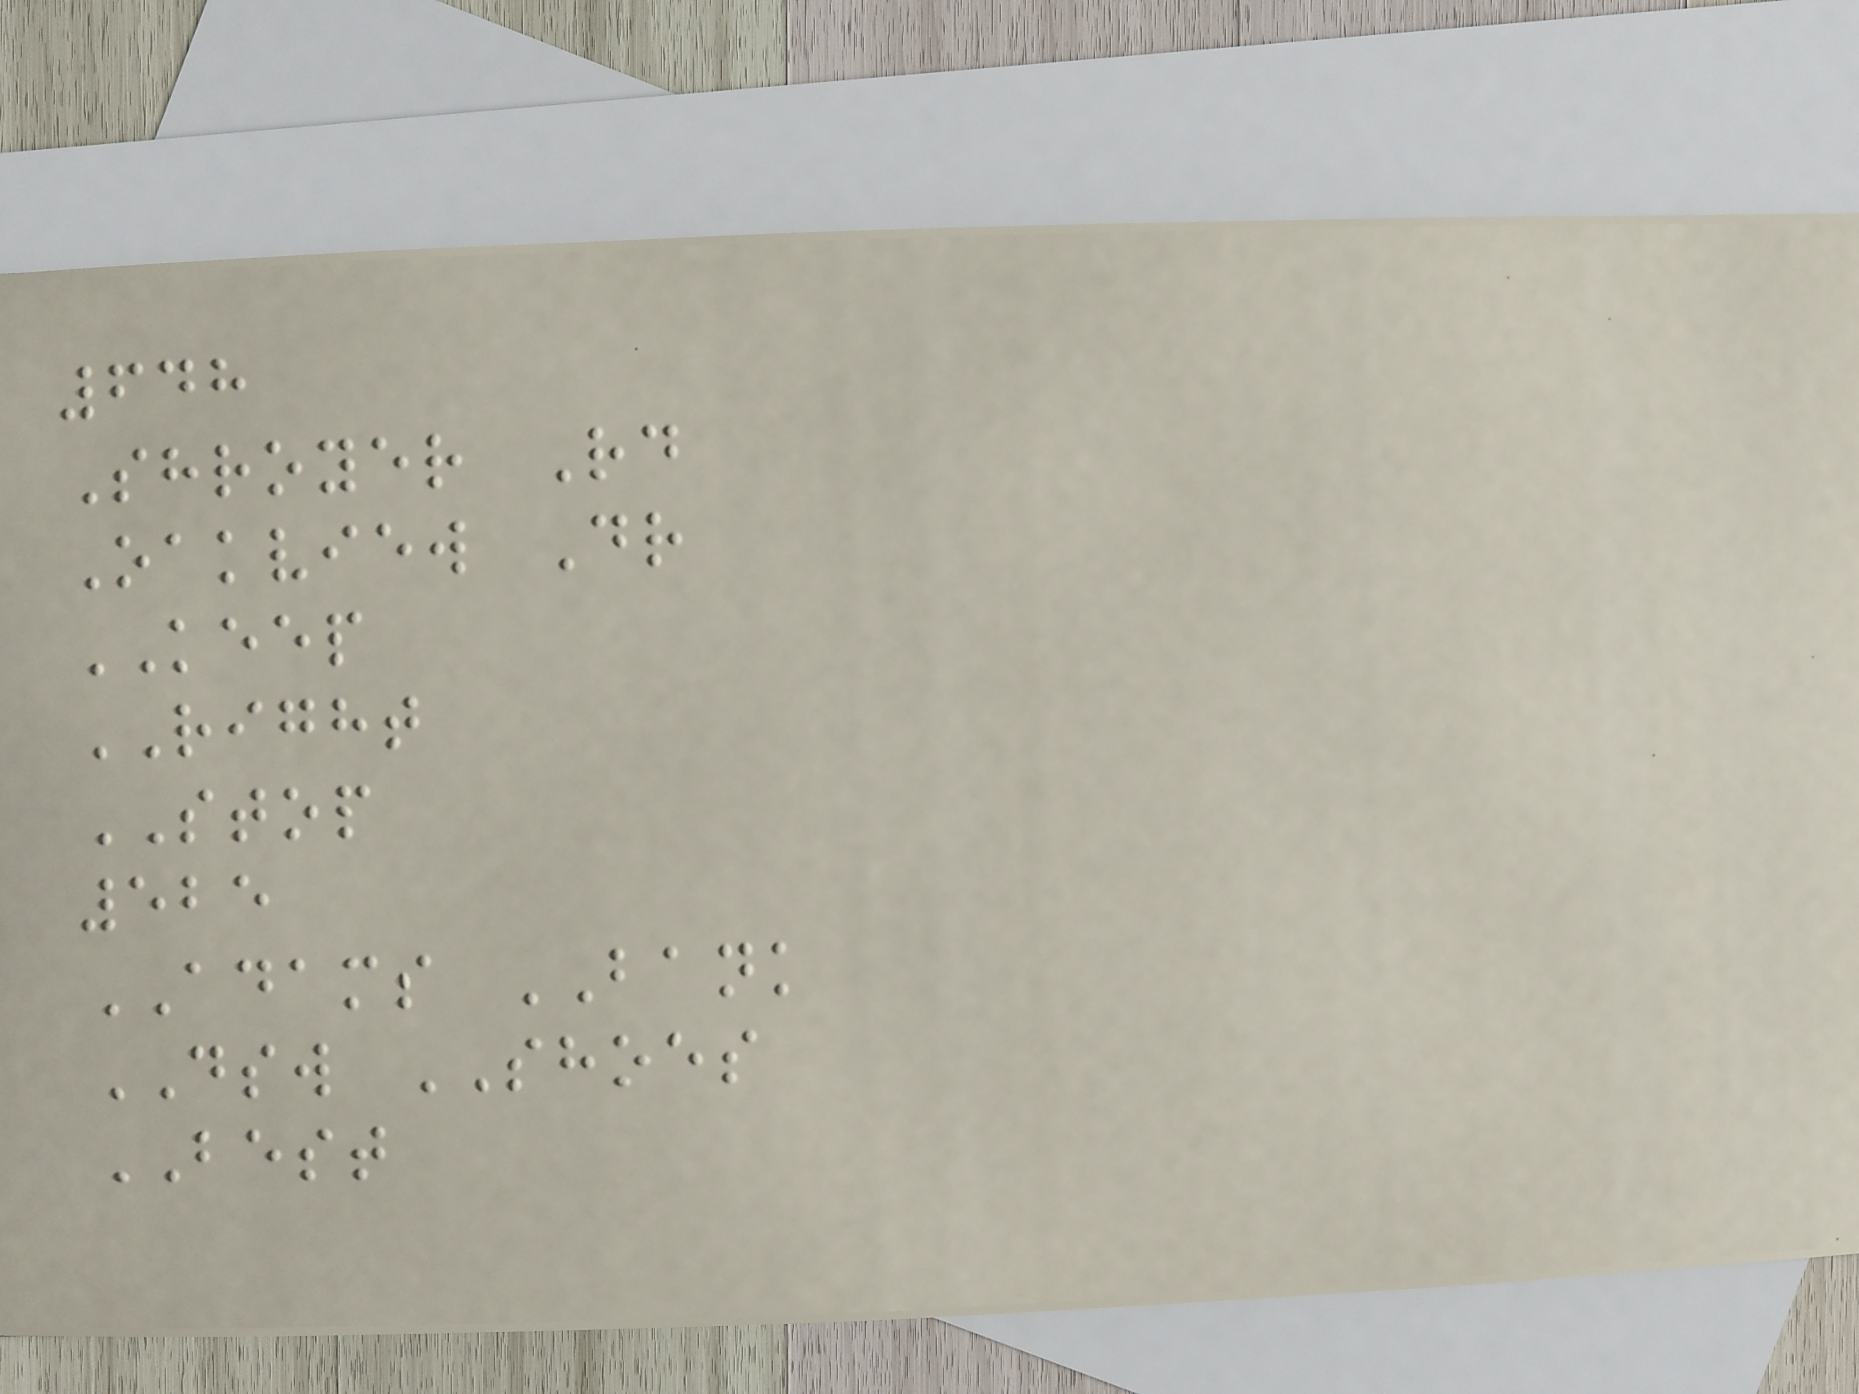648
Shroyer Rd
Oakview Dr
KEEP
RIGHT
STOP
525
ADAMS BANK
DSW SHOES
BEST
